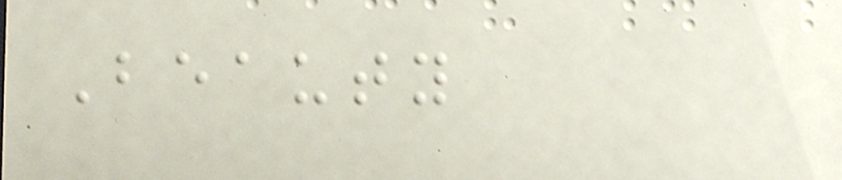Beauty
